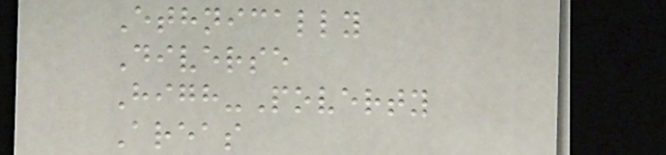Ethnically
Diverse
High-Poverty
Areas
